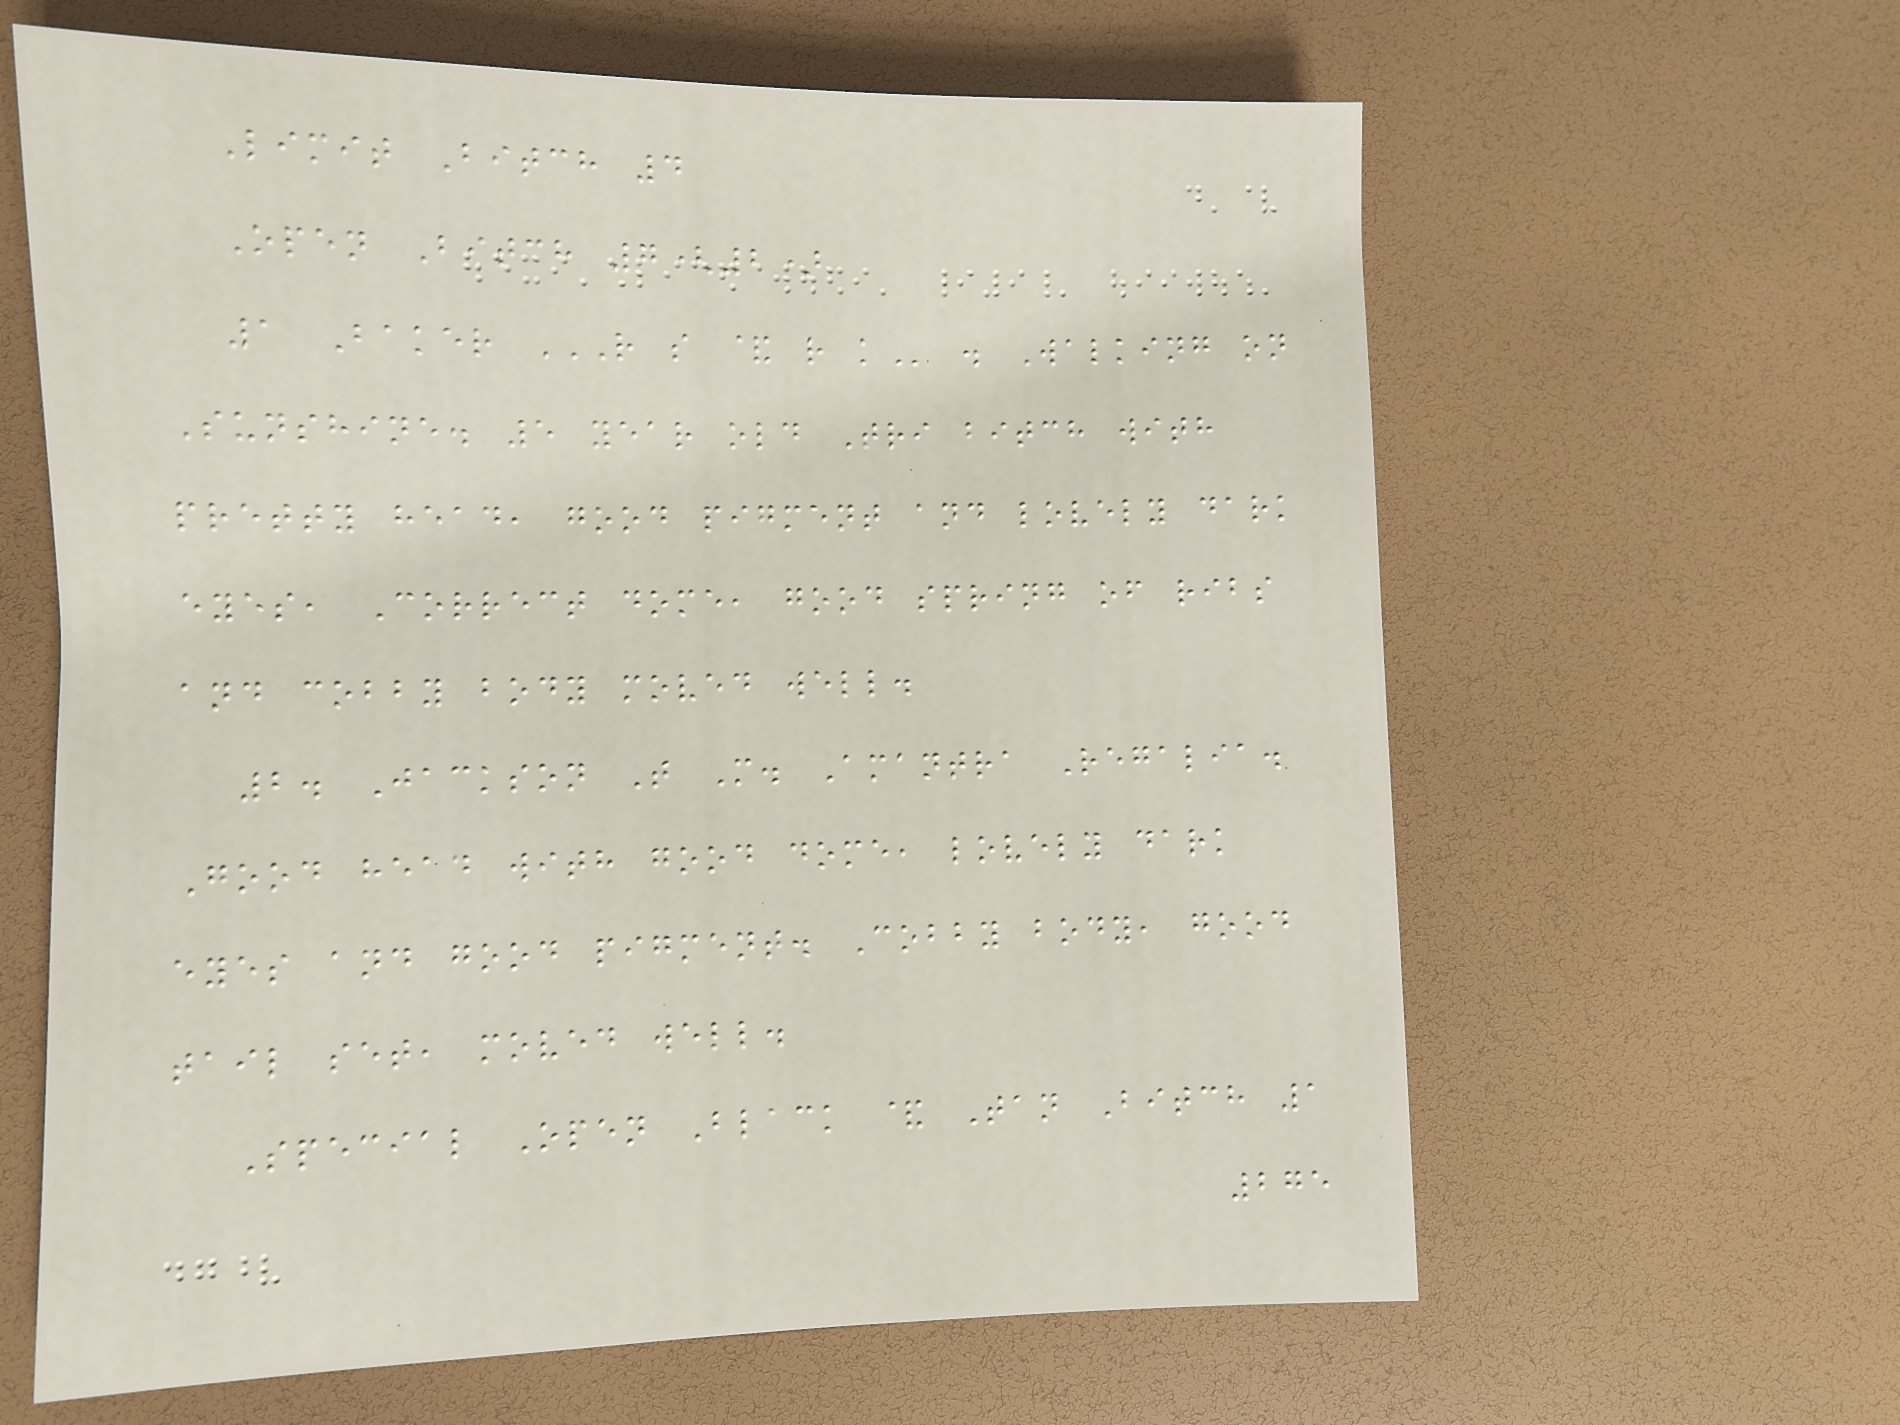Limit Bitch 4
Open Bitch 7(2)
1 Baker R S & R K . Walking on
Sunshine. 5 year old Tri bitch with
pretty head, good pigment and lovely dark
eyes, Correct dome, good spring of ribs
and cobby body moved well.
2. Jackson T M. Amantra Regalia.
Good head with good dome, lovely dark
eyes and good pigment. Cobby body, good
tail set, moved well.
Special Open Black & Tan Bitch 1
275
